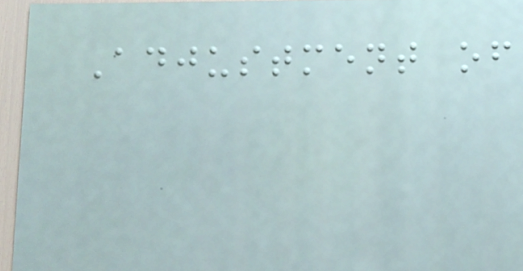Adjustment of
